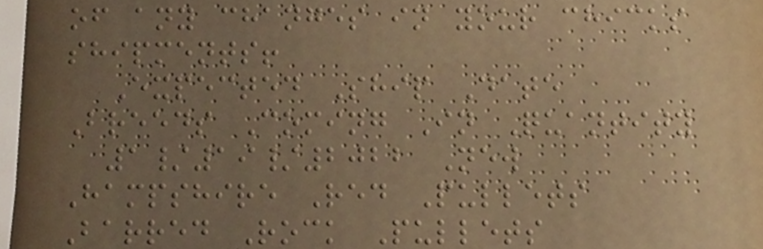of any changes in your chicks
shipments!
Expected Ship Date
Breeds Coming In Quantity
1/19/2022 New
Hampshire Red Pullets
Barred Rock Pullets
